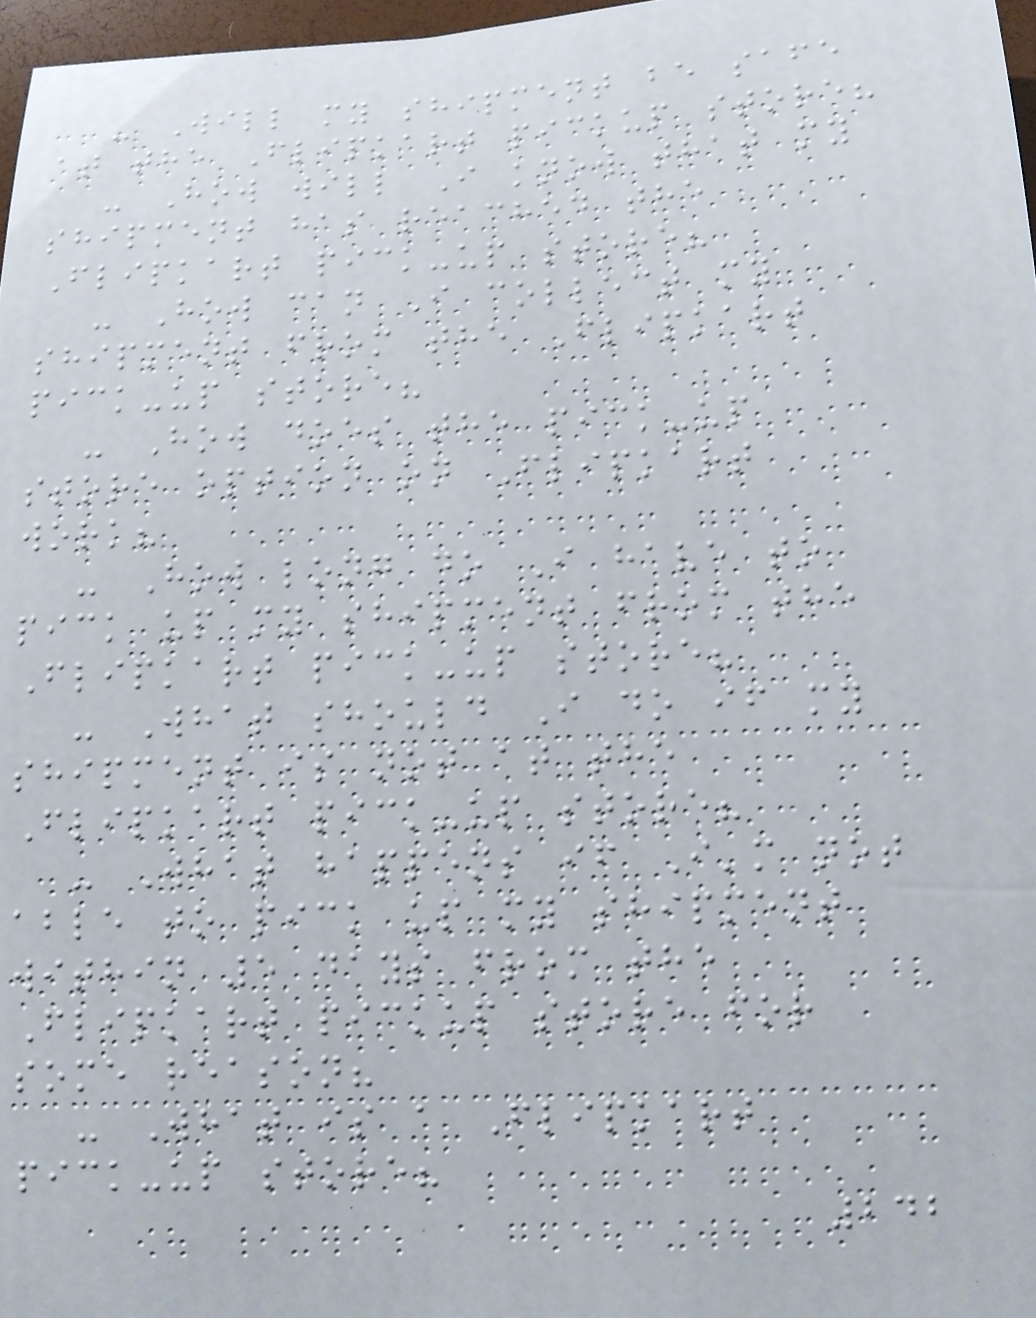- Will my shipment be safe
at the Flipkart pickup store?
- How will I know that my
shipment has reached the
Flipkart pick-up store?
- How can I collect my
shipment from the Flipkart
pick-up store?
- How does the pick-up
store option on Flipkart
work?
- How long do I have to
pick up my shipment from the
Flipkart pick-up store?
- What should I do if my
shipment is not at the
Flipkart pick-up store?
- What happens if I'm not
able to pick up my shipment
within 5 days from the
Flipkart pickup store for
some reason?
- What is a Flipkart
pick-up store?
242
